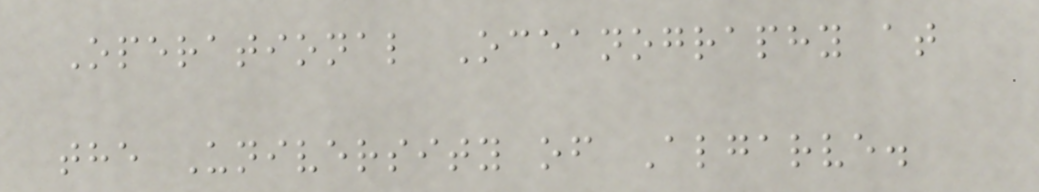Operational Oceanography at
the University of Algarve.
